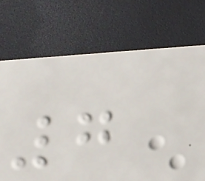7
